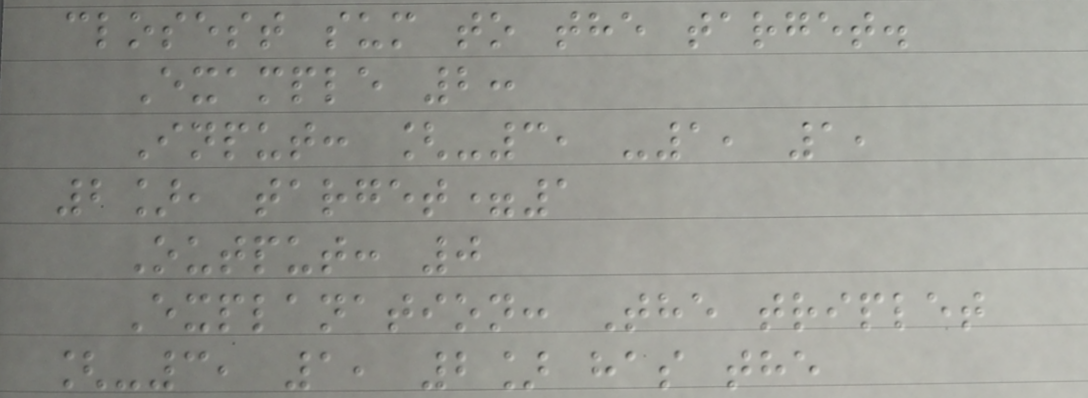closest sum to the target.
Example 2:
Input: [-3, -1, 1,
2], target=1
Output: 0
Explanation: The triplet
[-3, 1, 2] has the
